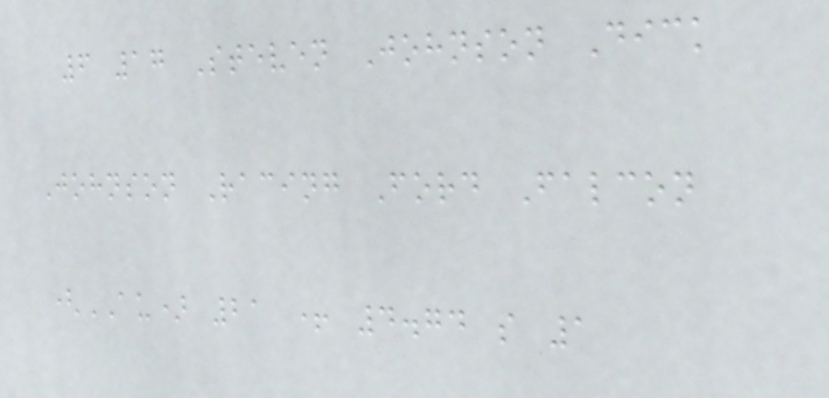6 17 Steven Johnson Dick
Johnson Racing Ford Falcon
(AU) 21 + 4.74 s 1
